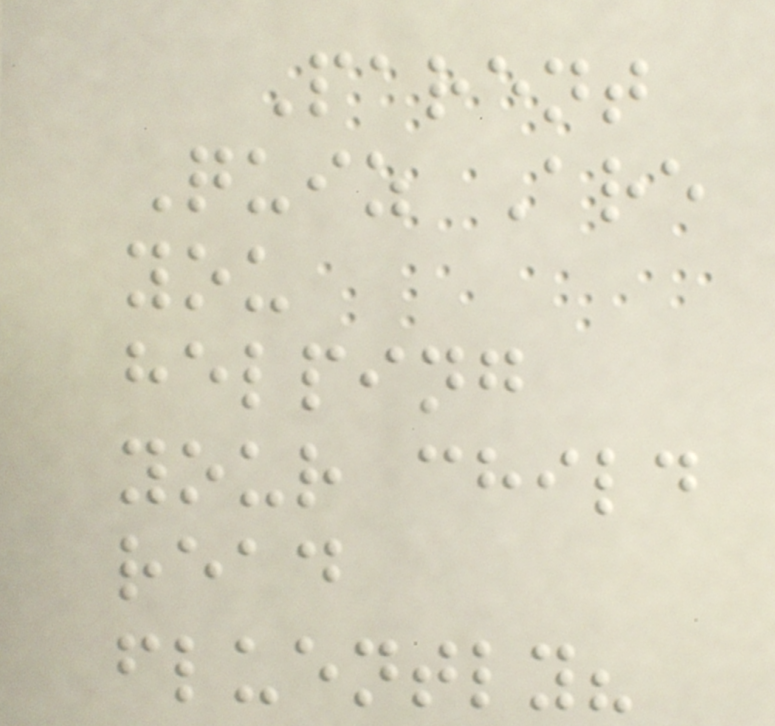Parent
Quiz Are
you
helping
your child
read
fluently?
